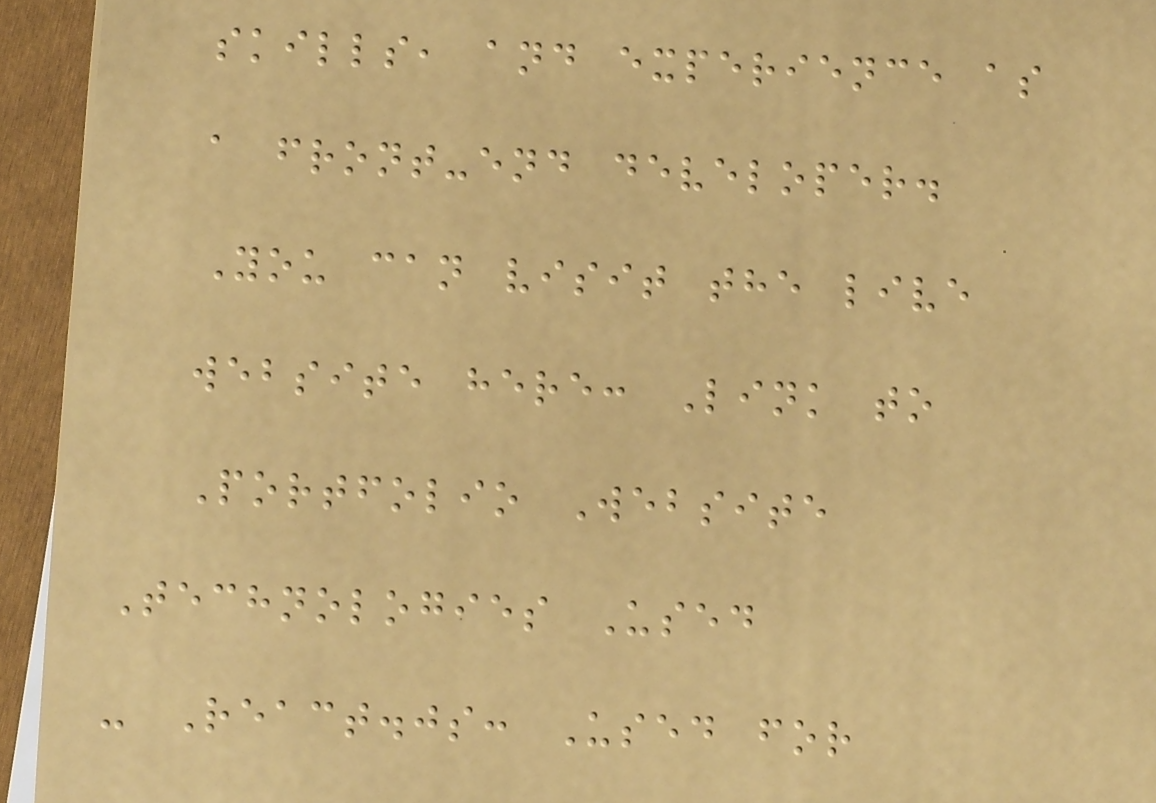skills, and experience as
a front-end developer.
You can visit the live
website here: Link to
Portfolio Website
Technologies Used
- React.js: Used for
